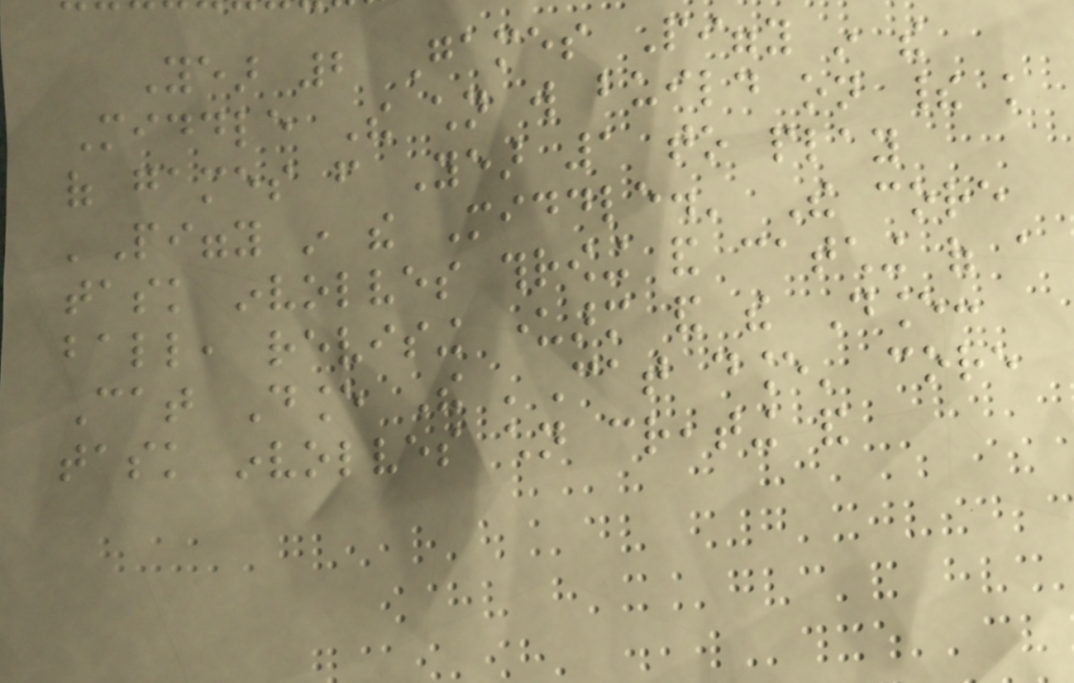Year 2 Games Piggy in the
Middle The children will build on their knowledge
of games from Year 1 to play
'Piggy in the Middle.' The core
task involves throwing and catching of a
ball, revising underarm and the Dance:
Cat Dance The 'Cat dance' core
task involves children creating and
